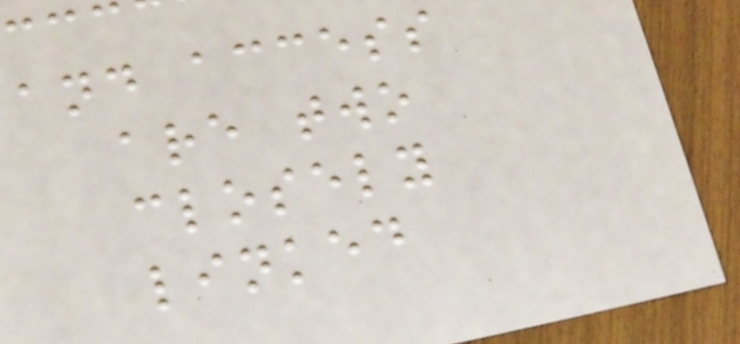and access
are two
closely
linked
